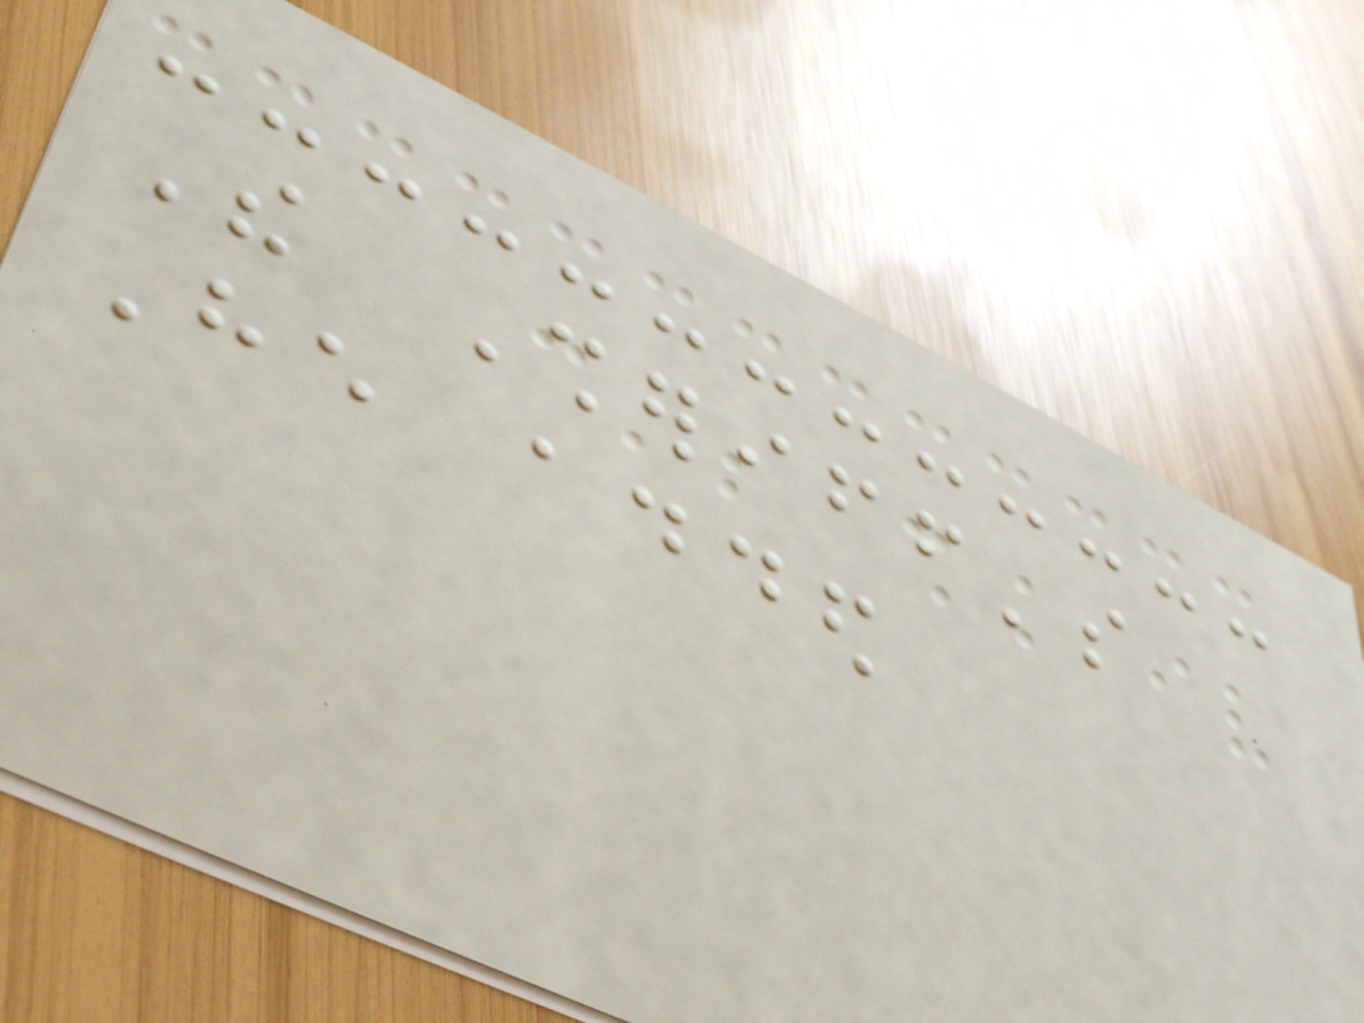The Sheriff's
He added
